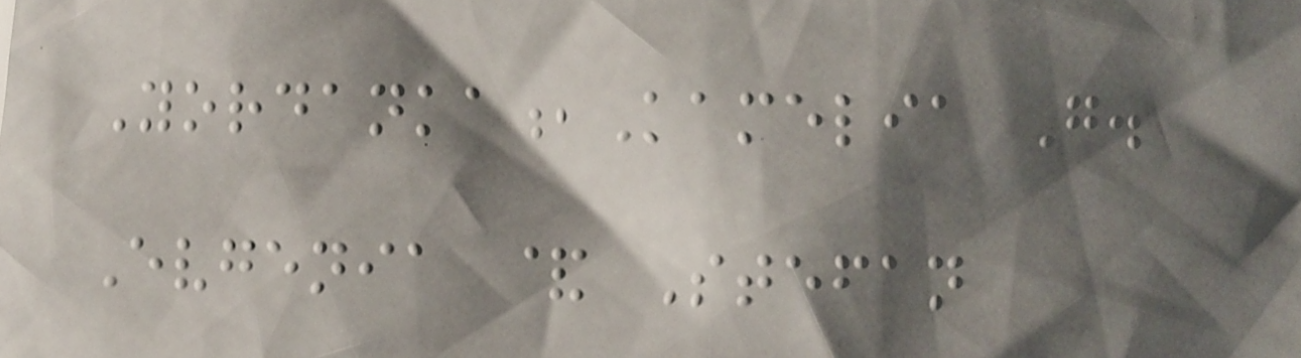Yordanka,Kamelia G.
Evgenia & Stefan
